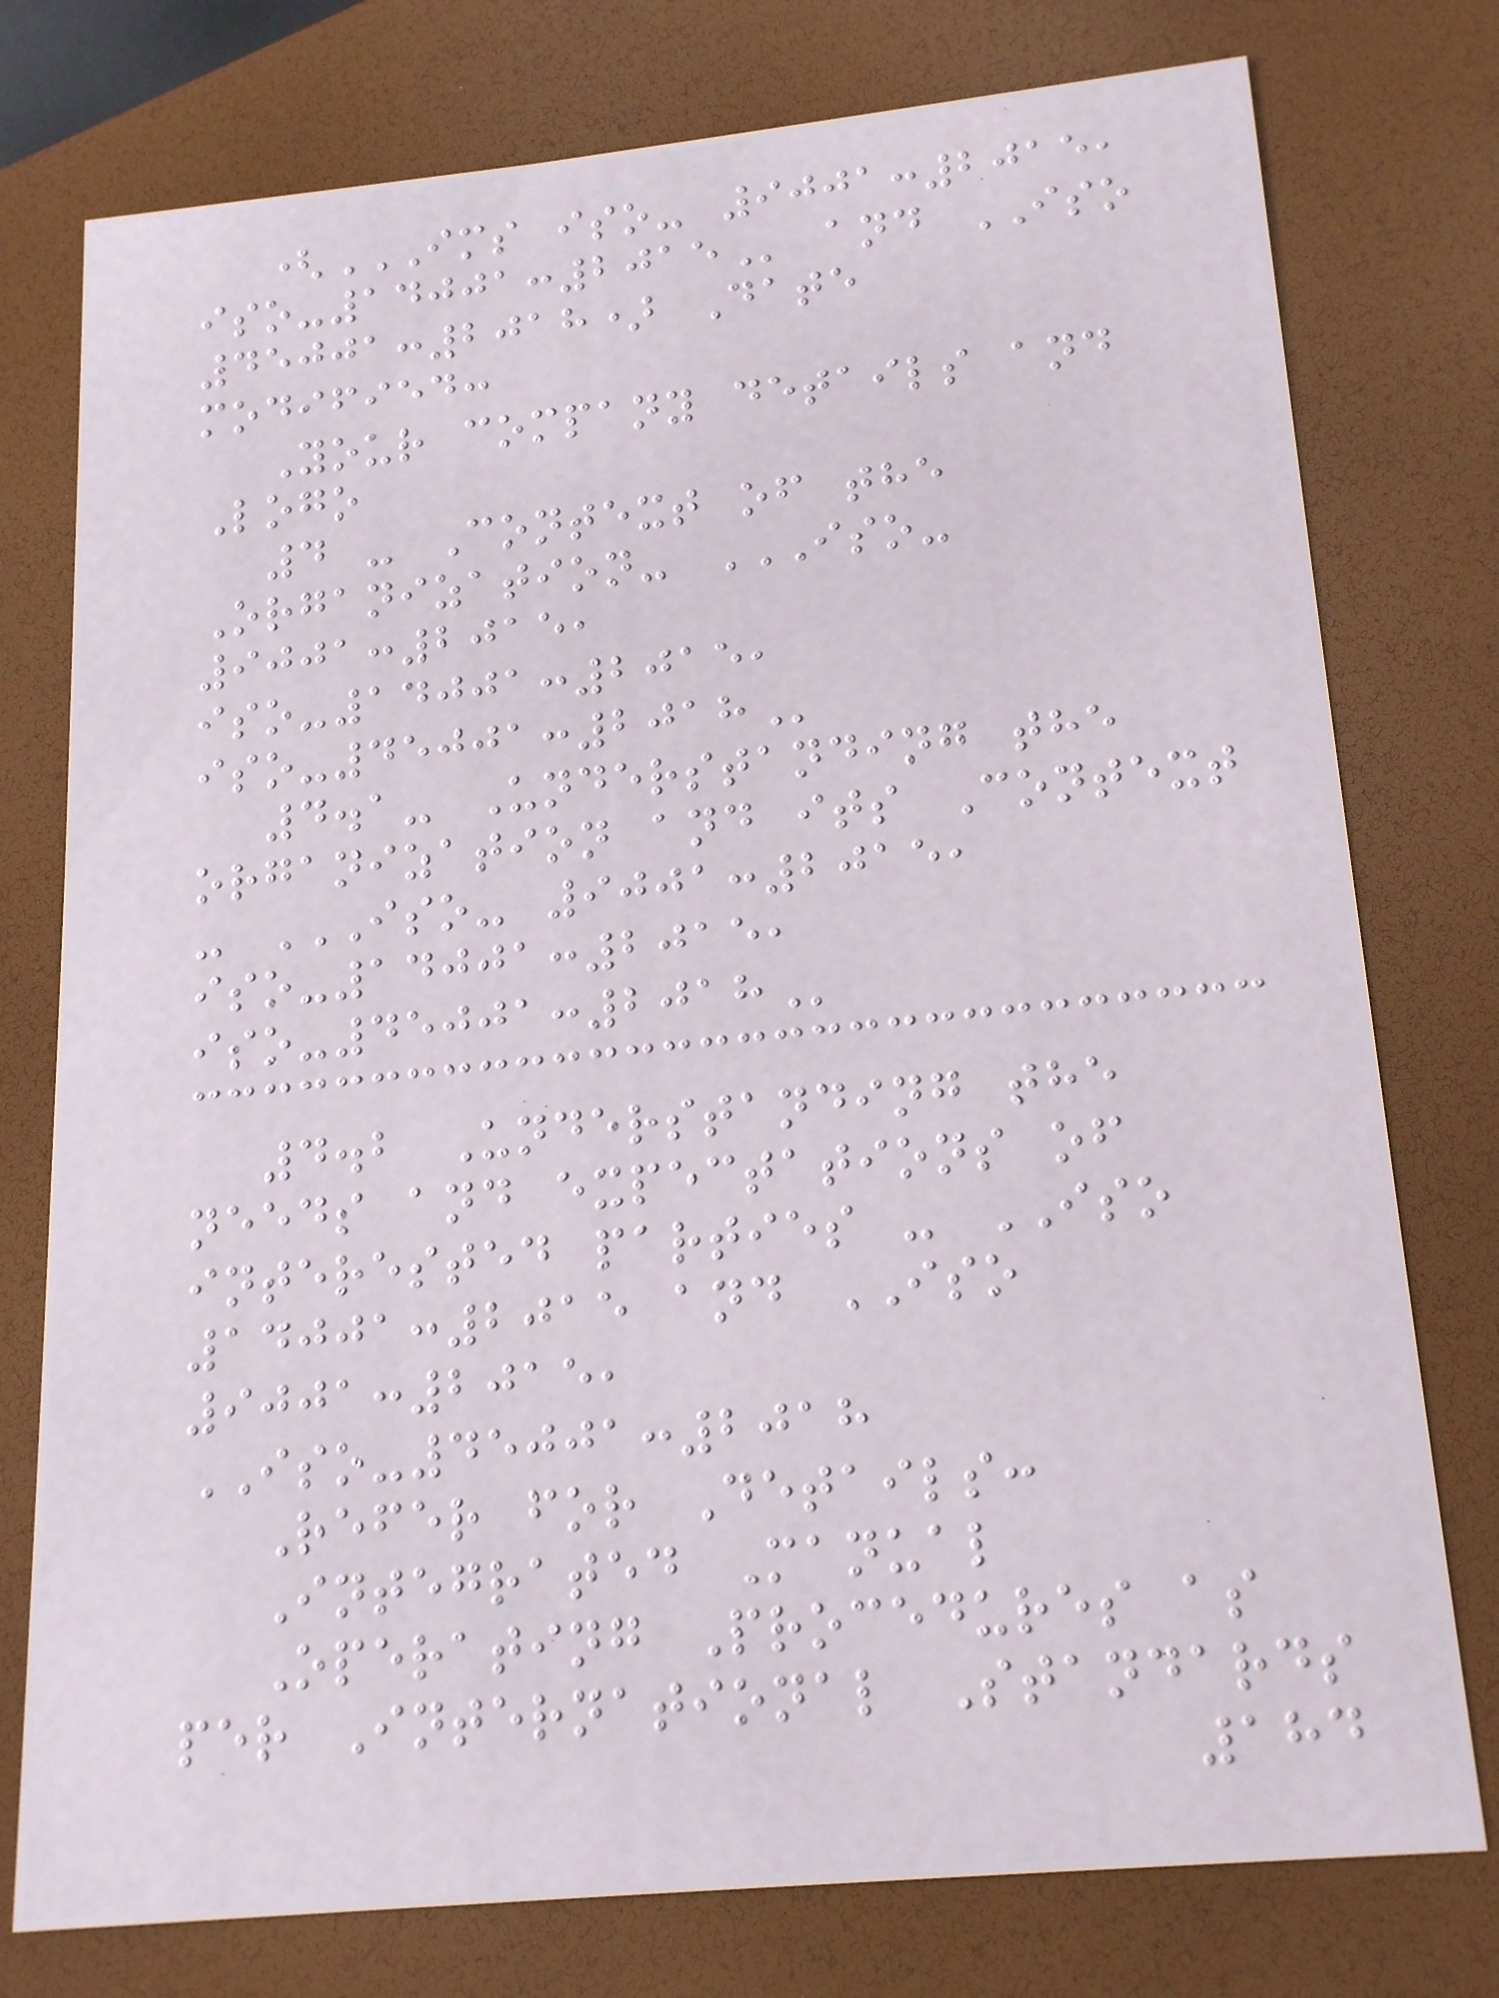(IMS ISO- 9001:2015,
ISO-14001:2015 and ISO
45001:2018) Date
modified:
Your company details and
Logo
4 - Context of the
Organization- ISO-
9001:2015,
ISO-14001:2015,
ISO-45001:2018
4.1- Understanding the
organization and its Context
- ISO- 9001:2015,
ISO-14001:2015,
ISO-45001:2018
4.2 Understanding the
needs and expectations of
interested parties - ISO
14001:2015 and ISO
9001:2015,
ISO-45001:2018
Refer for Details:
Integrated Manual
Operating Procedures as
per International Standards
184
